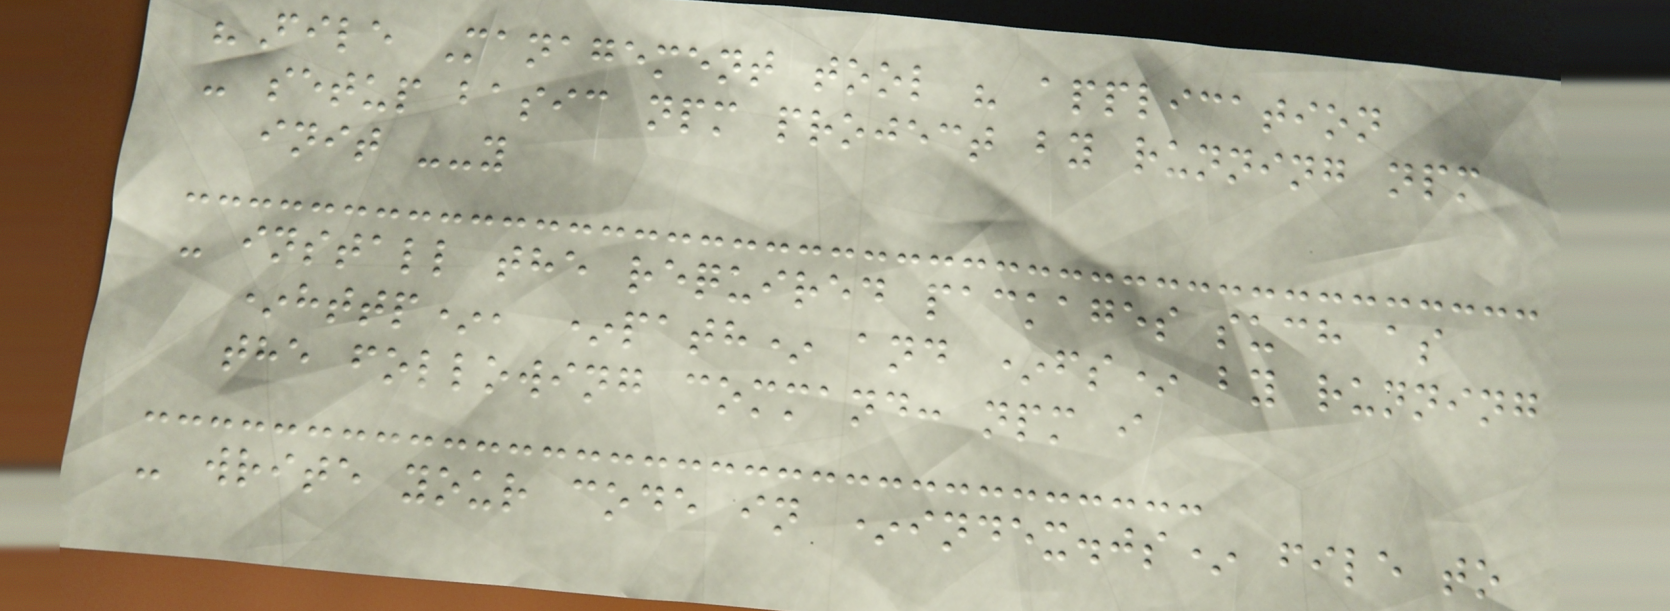"File Management tool " application
- setup basic npm project by running npm
init --y
- install the required packages such as
*http*, *path* and *fs* by running
the following command: npm i
- write your code in *index.js* file to
